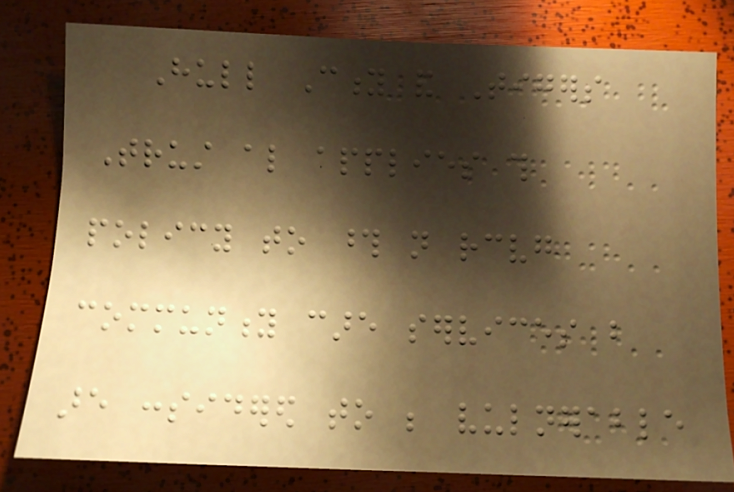Hull City and Tigers
Trust also applies this
policy to those not receiving
community care services but
are considered to be vulnerable
